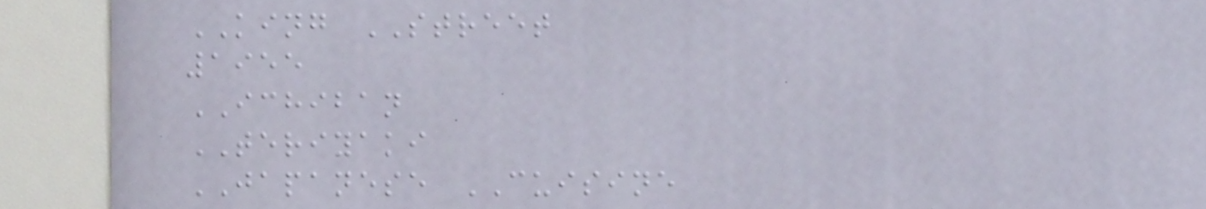KING STREET
1955
ICHIBAN
TERIYAKI
JAPANESE CUISINE
